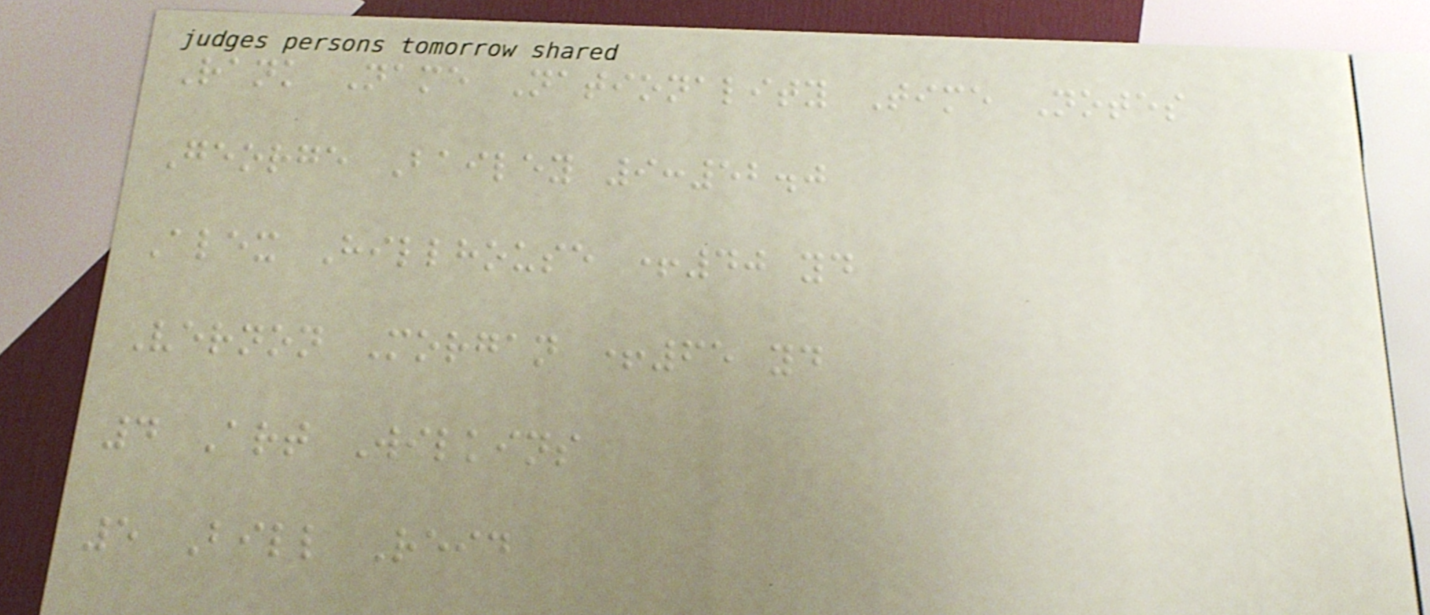Rank Name Nationality Time Notes
George Bailey 9:52.0
Alex Hillhouse +40 yd
Vernon Morgan +65 yd
4 Art Wilkins
5 Bill Reid
